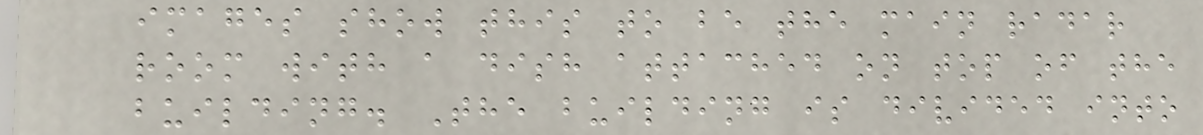images show this to be the main radar
room with a dish attached on top of the
building. The building is divided into
